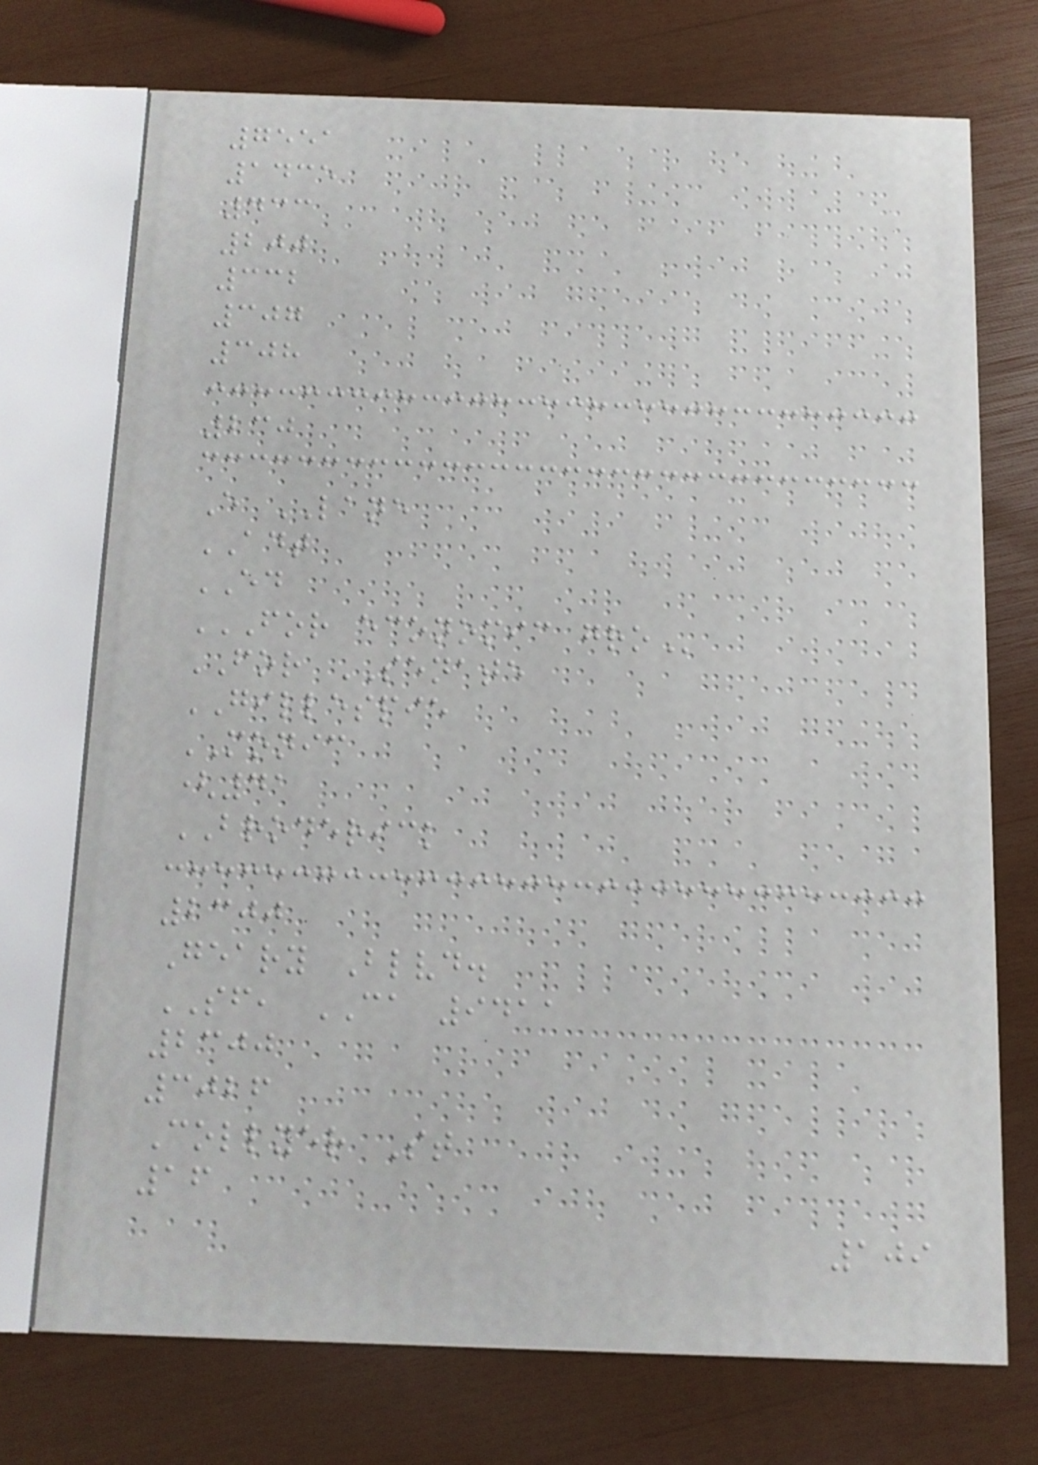7551
1435
433
200
332
307
308
230
E LANE
ADT
ED
FOR ECONOMIC GRO
FOR SENATE
GILLESPIE
MONIC
(41
BRODERICK
2300
Geary Blvd.
SF, CA 9411
2300
3026
Collyer St
16
109
